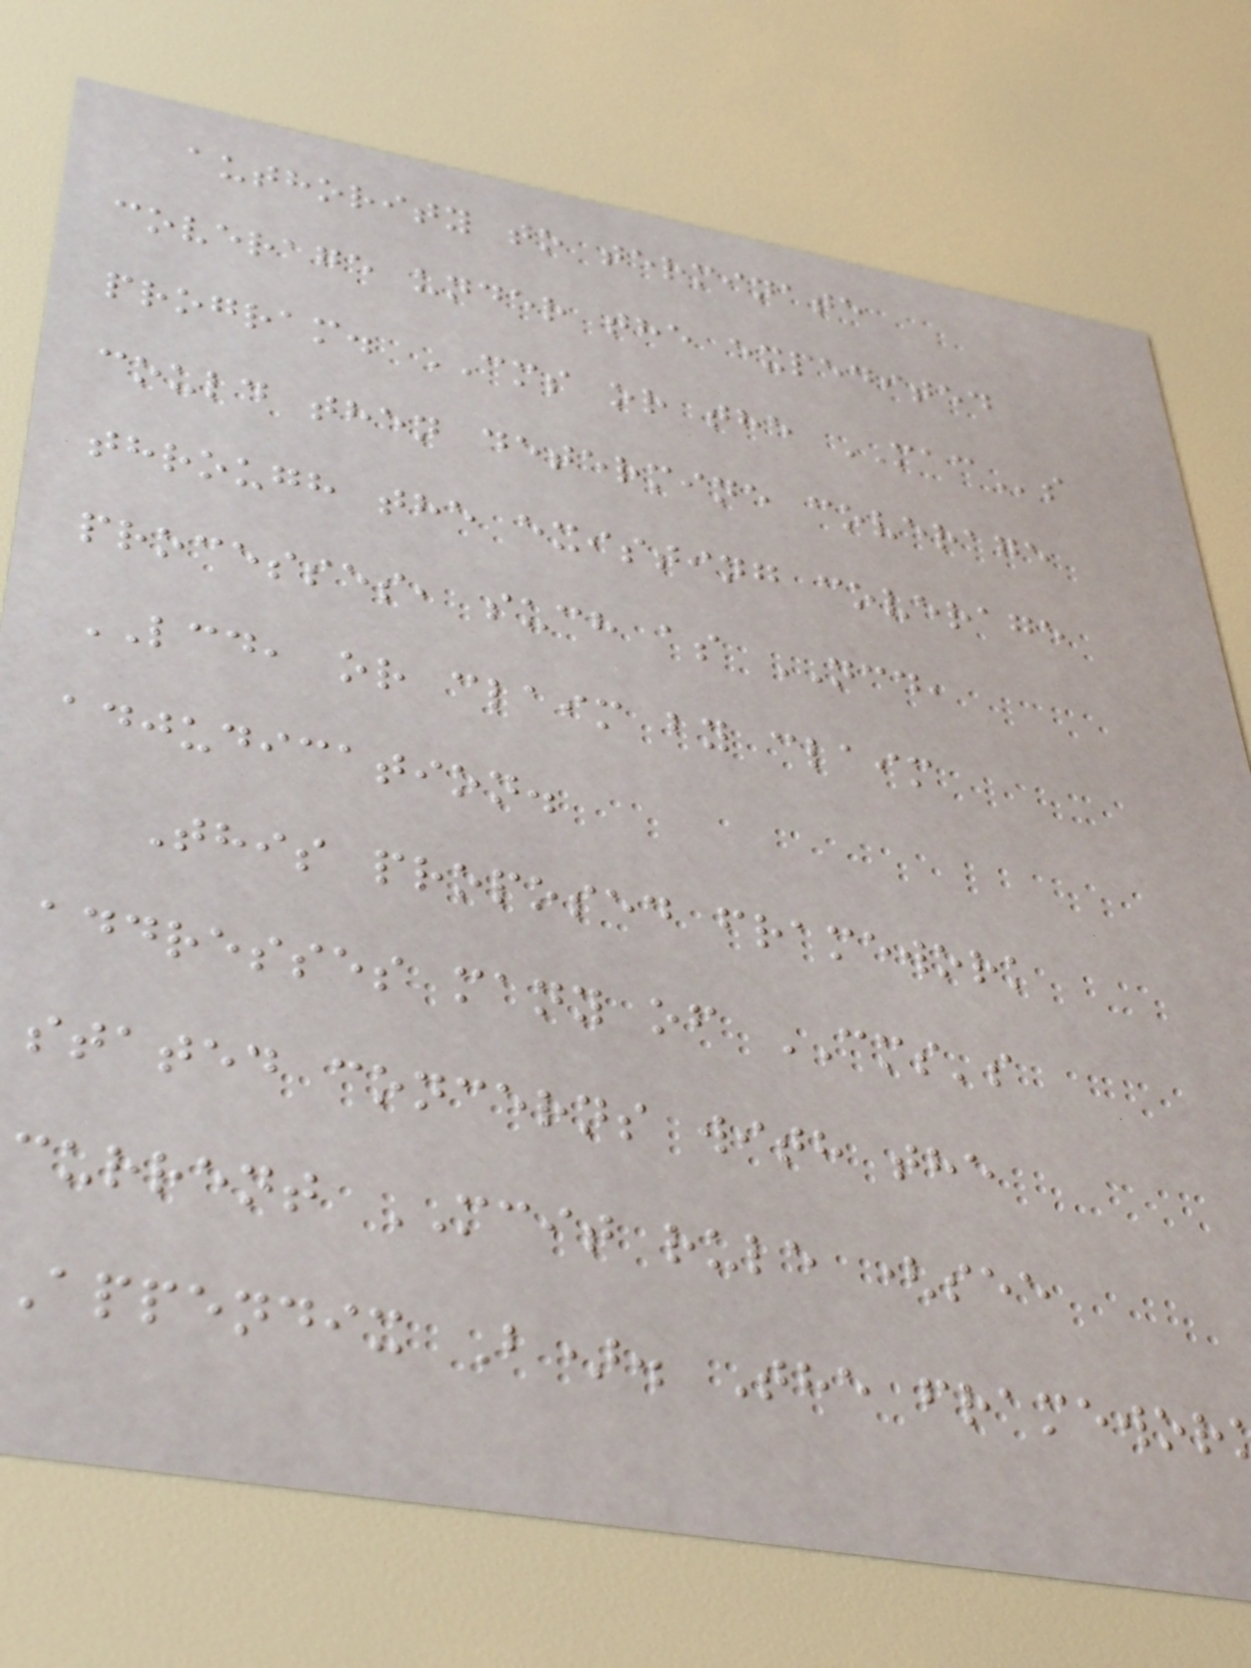authority to terminate
coverage under the expedited
program. CMS or the MACs
could then determine coverage
through the existing coverage
processes, such as NCD,
LCD, or claim by claim
adjudication.
This proposed framework
addresses many of CMS's
stated concerns with the
current MCIT rule (see
appendix B). The framewor
